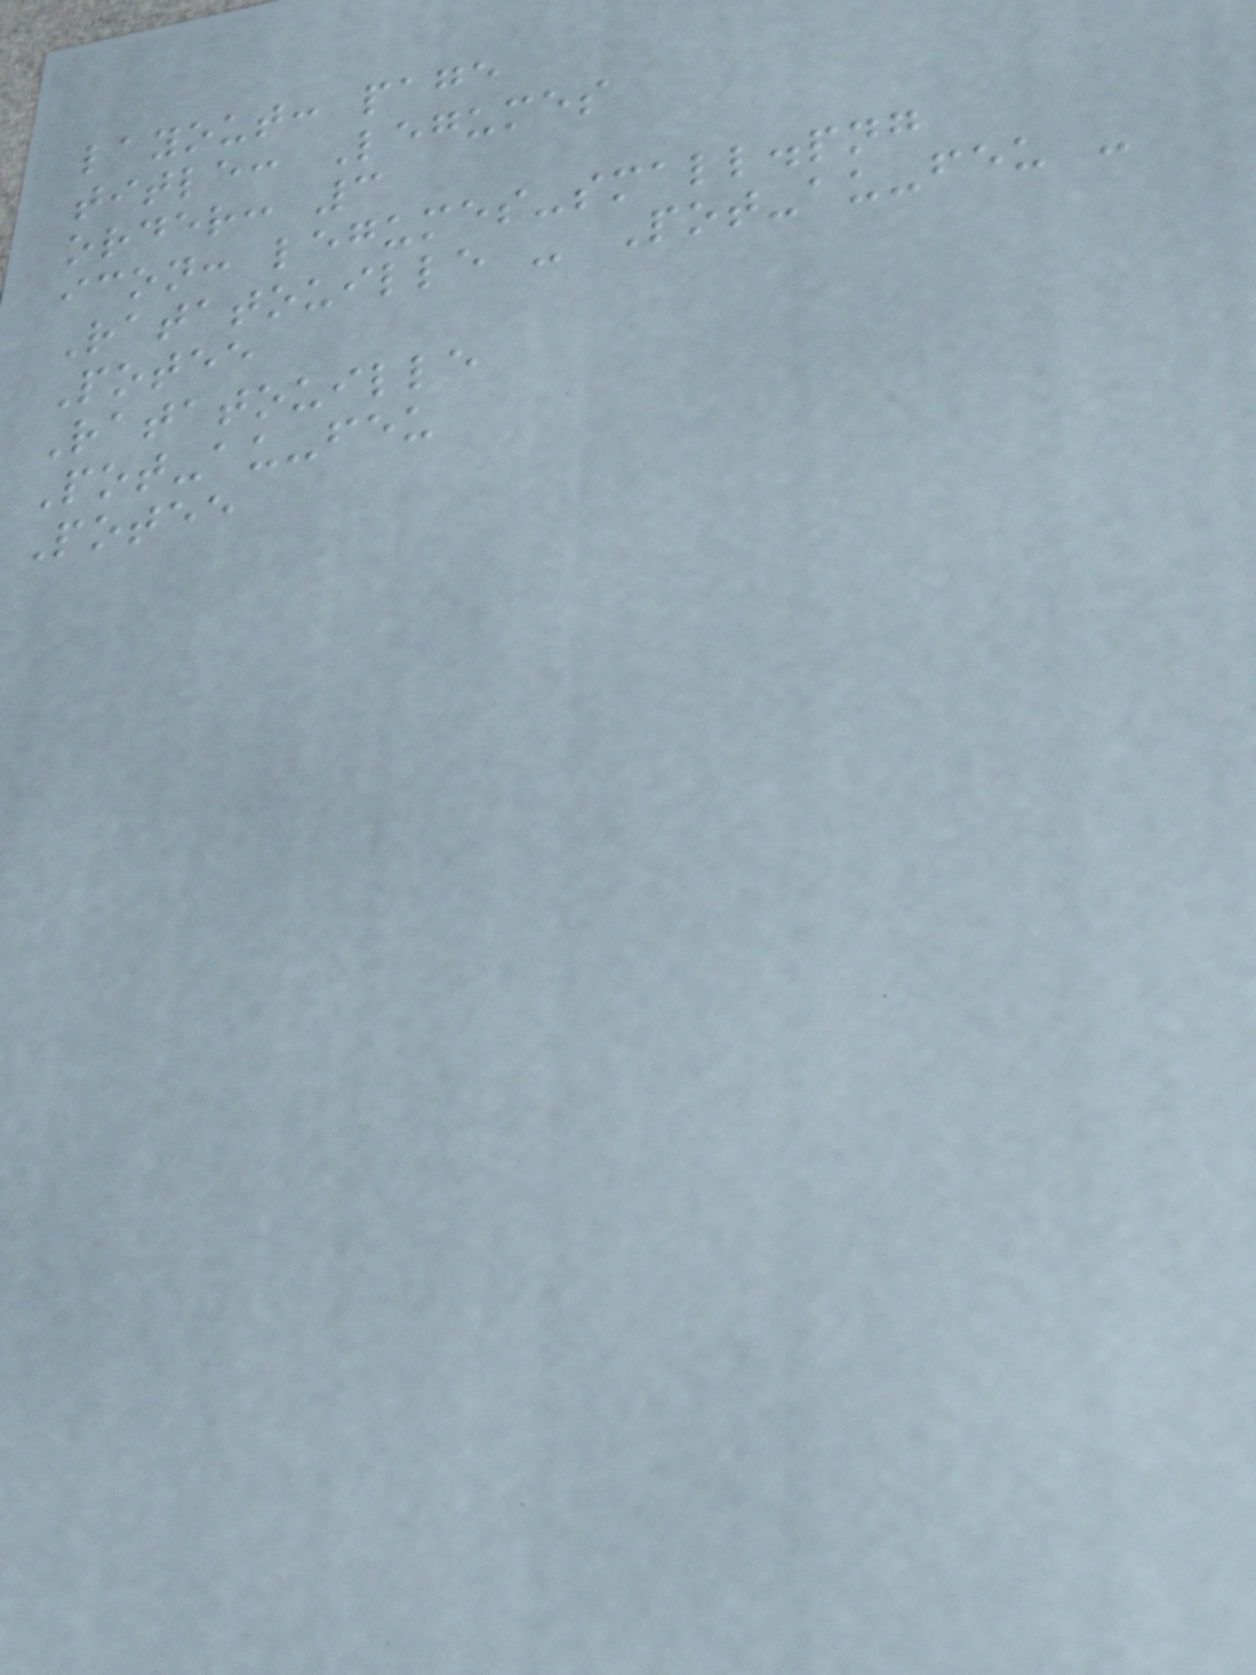layout: page
title: Legumes
order: 3
icon: legumes-small.png
Ratatouille - Pot-au-feu -
Potee
Ratatouille
Pot-au-feu
Potee
